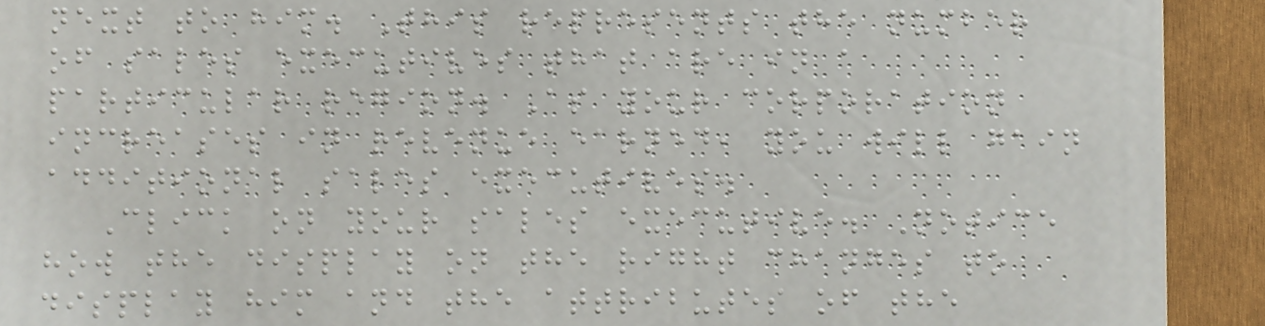next to him. This represents the number
of sales executives that are in a
particular region. As your corporation
increases in revenue earned, you will gain
additional sales executives.
Click on your sales executive. Notice
how the display on the right changes to
display him and the attributes of the
